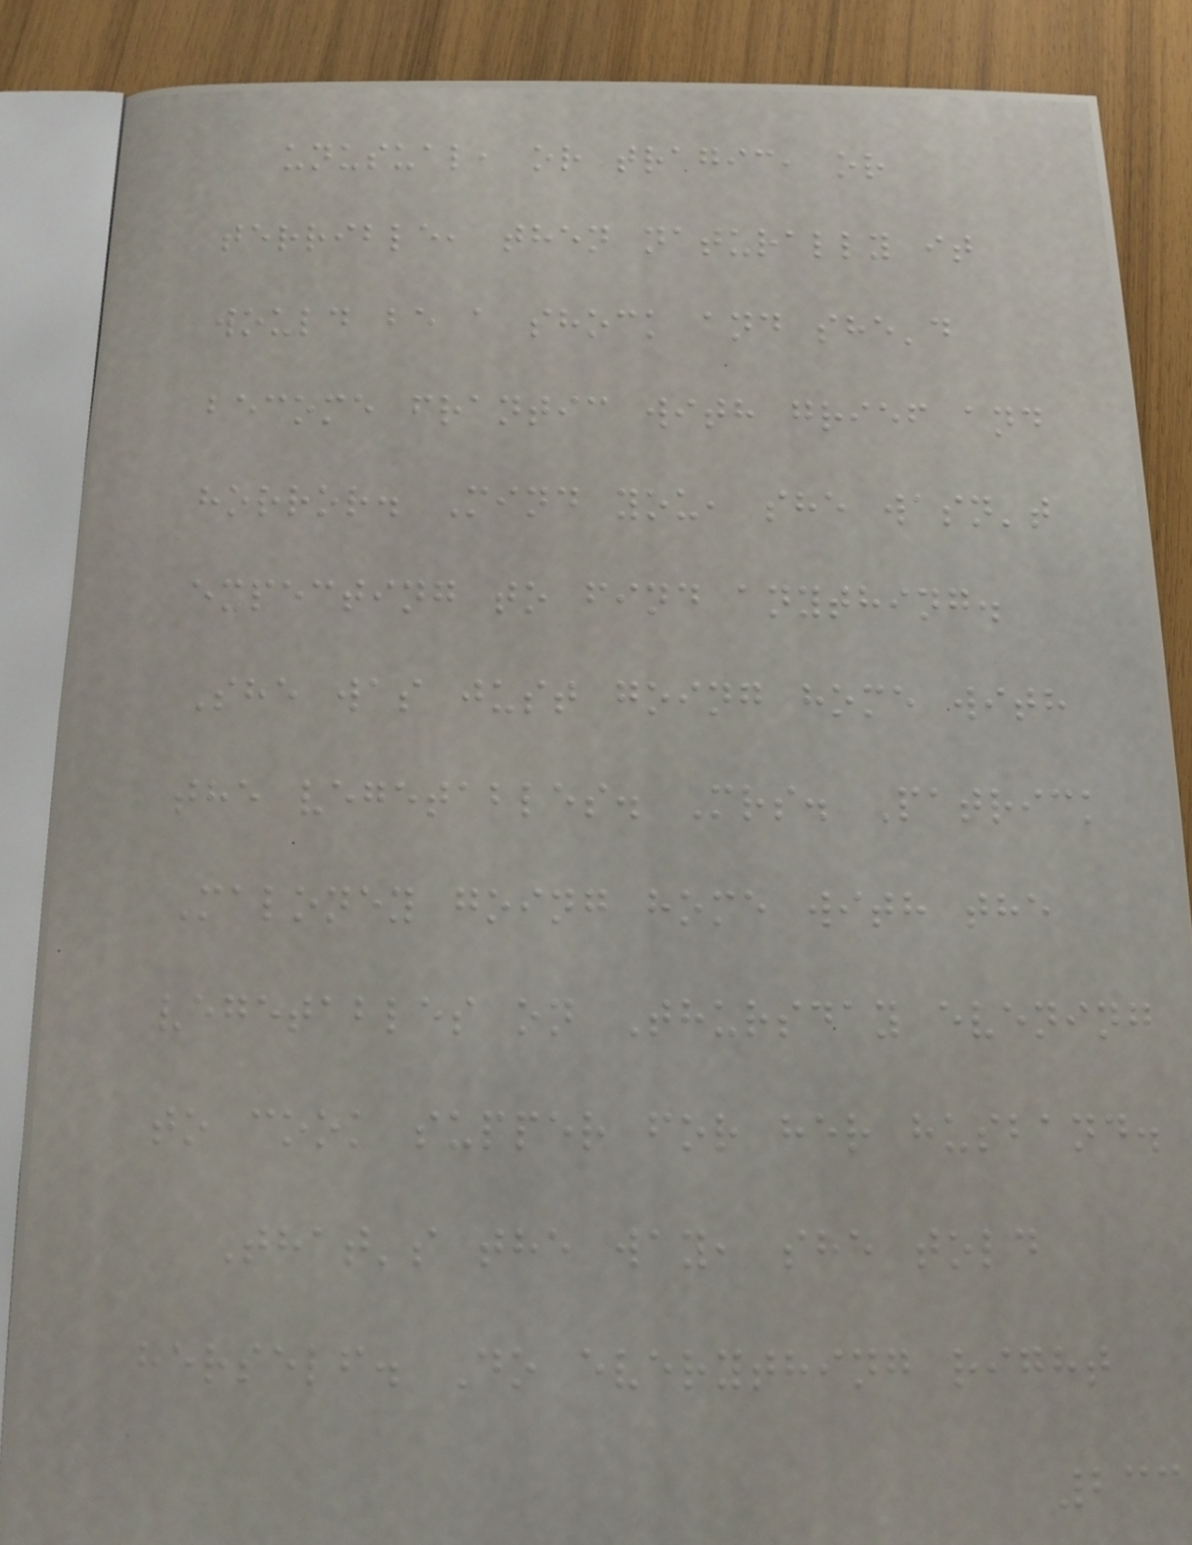unusual, or tragic, or
terrible, then naturally it
would be a shock and she'd
become frantic with grief and
horror. Mind you, she wasn't
expecting to find anything.
She was just going home with
the vegetables. Mrs. Patrick
Maloney going home with the
vegetables on Thursday evening
to cook supper for her husband.
That's the way, she told
herself. Do everything right
233
